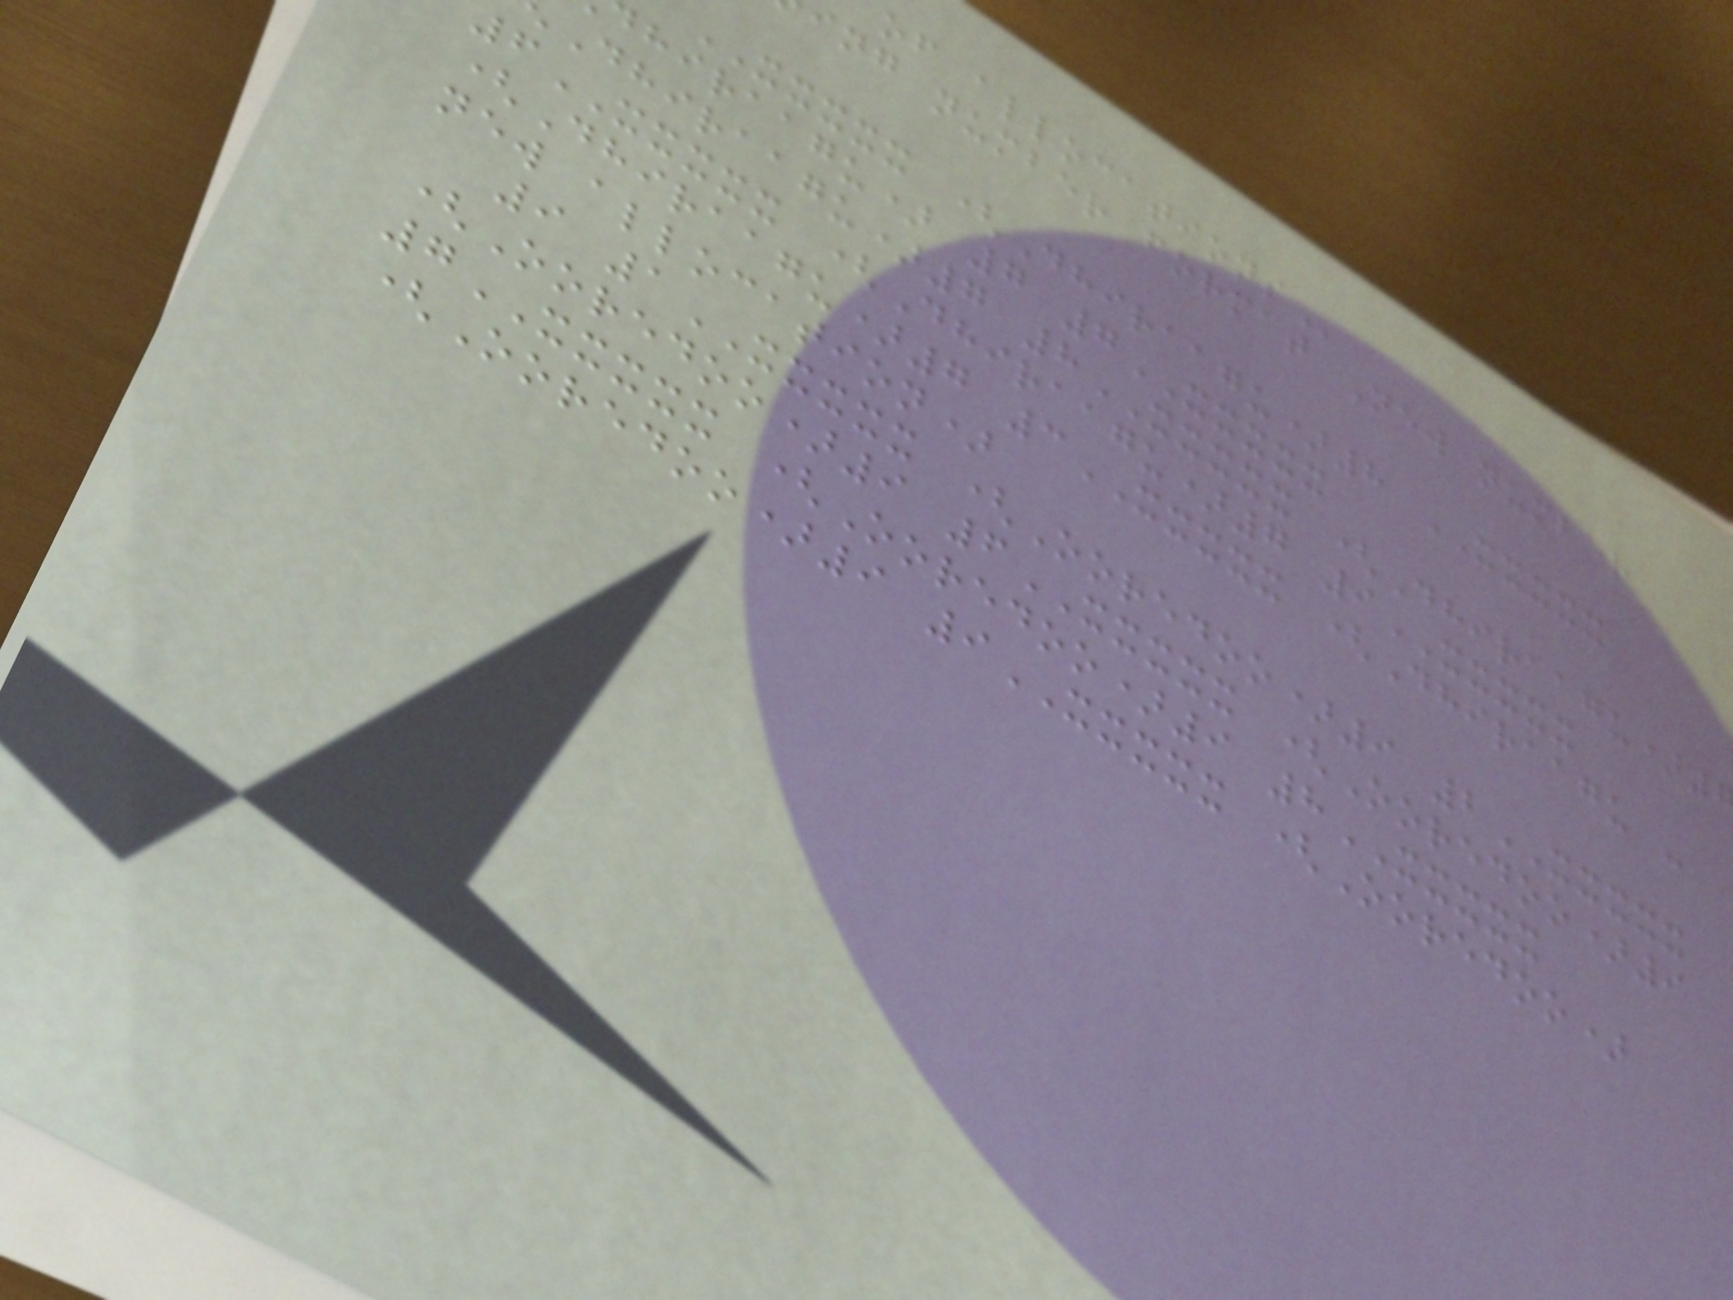ing number format New number
XXXXX (Dhiraagu)8 XXXXX
hiraagu) 7 7XXXXX
Dhiraagu)7 8XXXXX (Dhiraagu)
6XXXXX (Dhiraagu)7 9XXXXX
(Dhiraagu)7 3XXXXX (Dhiraagu -
new allocation)
9 1XXXXX (Ooredoo)9 2XXXXX
(Ooredoo)9 6XXXXX (Ooredoo)9
7XXXXX (Ooredoo)9 8XXXXX
(Ooredoo)9 9XXXXX (Ooredoo)
